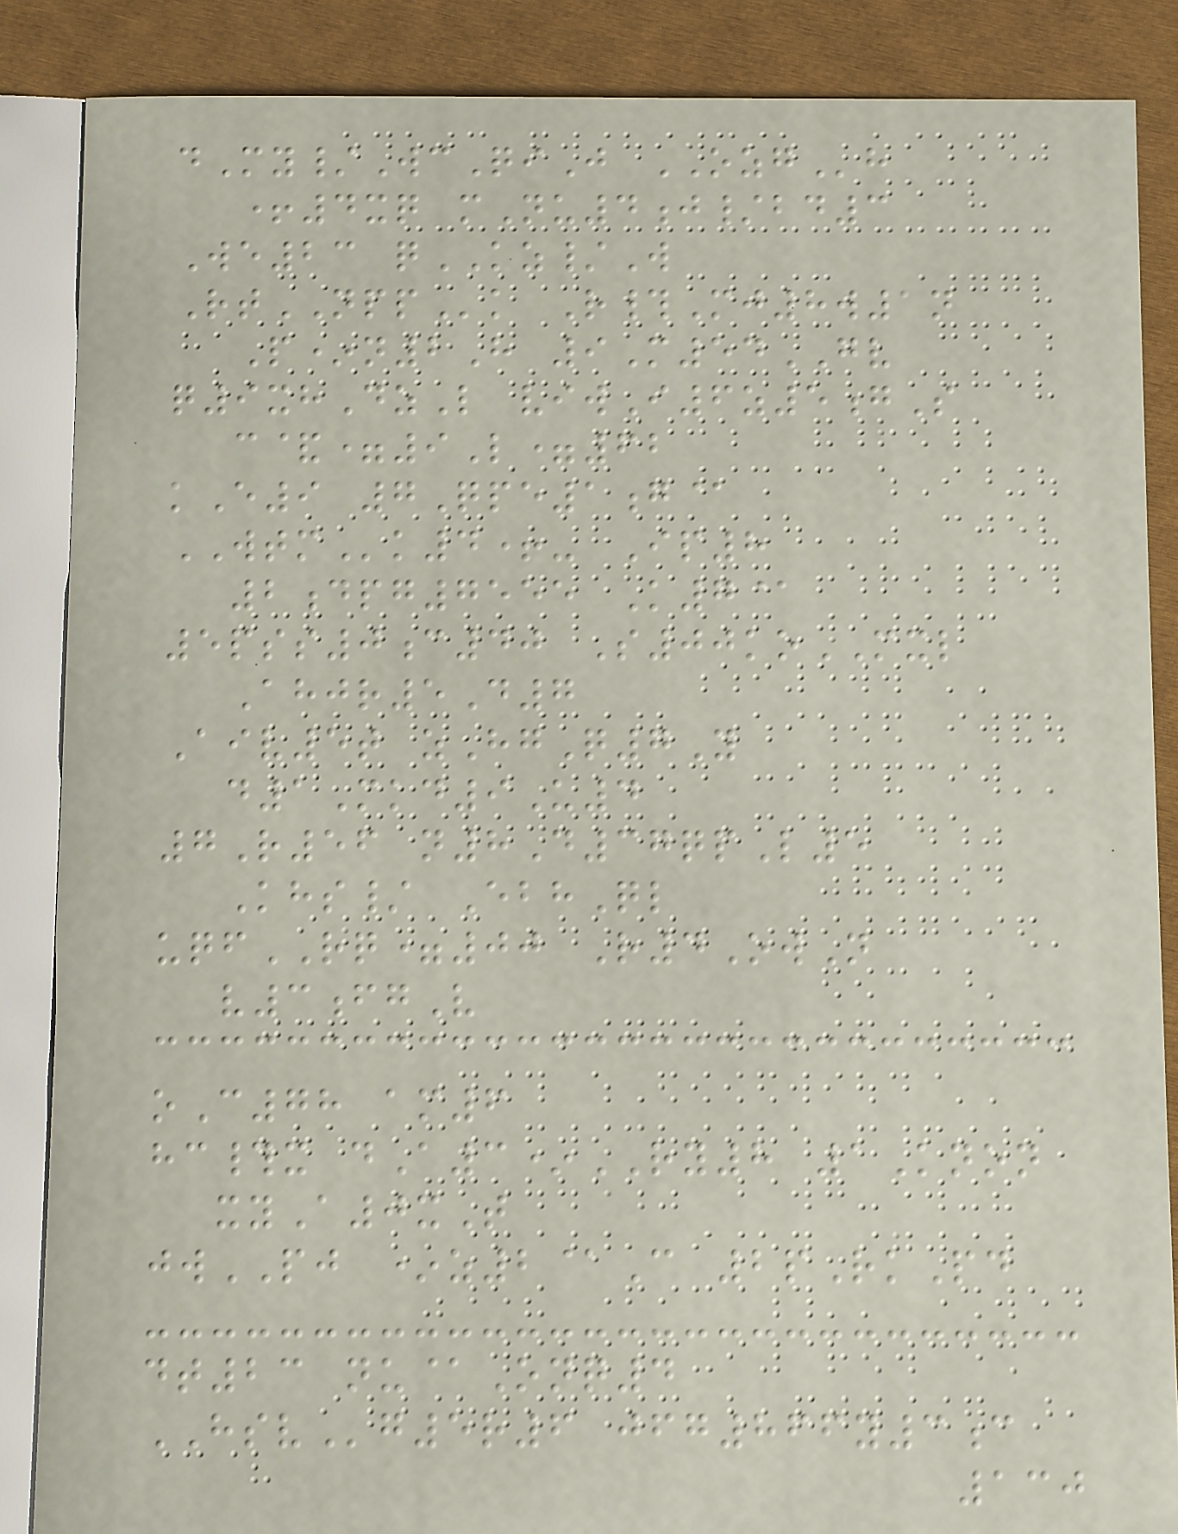dMy/WcQiJ OZGh
+4xq mNu4j/bd3
We23 qKZ/W
RtNPPk R#Mj8w1n
P*n2H 9M54GV
q9xhDzL viwI6z5gS
c&=9L=62
kE9 7Qpe1g@
WTMk4+- Ip8
2dpg7555 K7@
5pss0c40 S00koMXL
Ahjr5D7
Aiv5t zHgQ7Y
d1Mkd9U4
7R56 n8D37qpL5
Khs/ EbhQl
uqfRQ=00 R4OwN
v3fgV
oC78 am6
hc#x dA3*RY8 1Knon
xyA0xT
jwPJ *z2@C 2pRkPd
dt23 nu@Onq4
HSVg5r6 jfg866y3c
130
